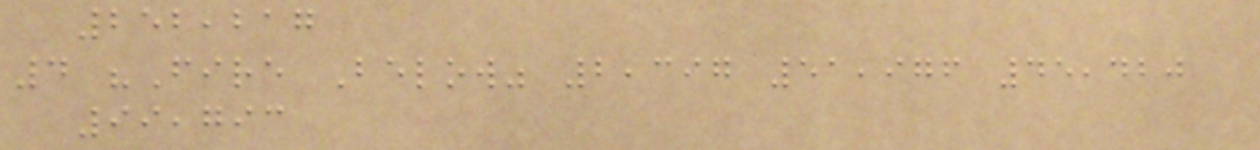252,217
4 "Fire Below" 2,397 51,976 45,420
99,793
